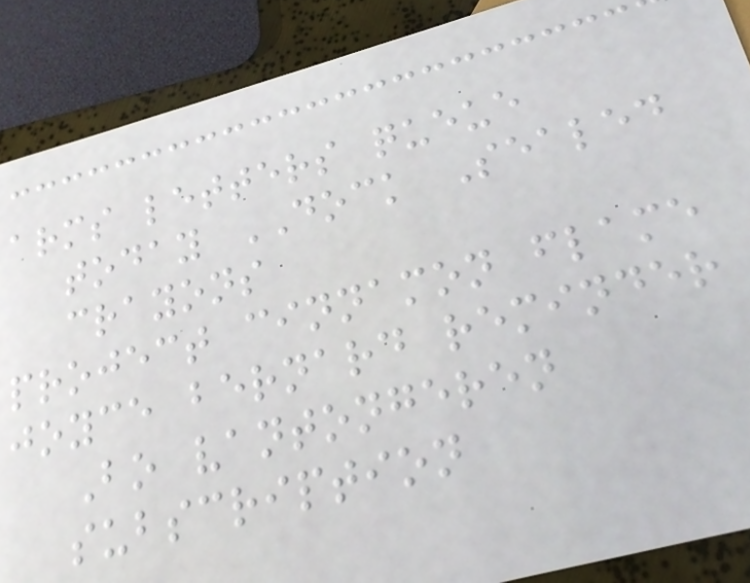arms letters queue
today DOCK Sealed
crayons
project cinnamon flame
joyce bernard reminder
Bo vantongeren
subscription
